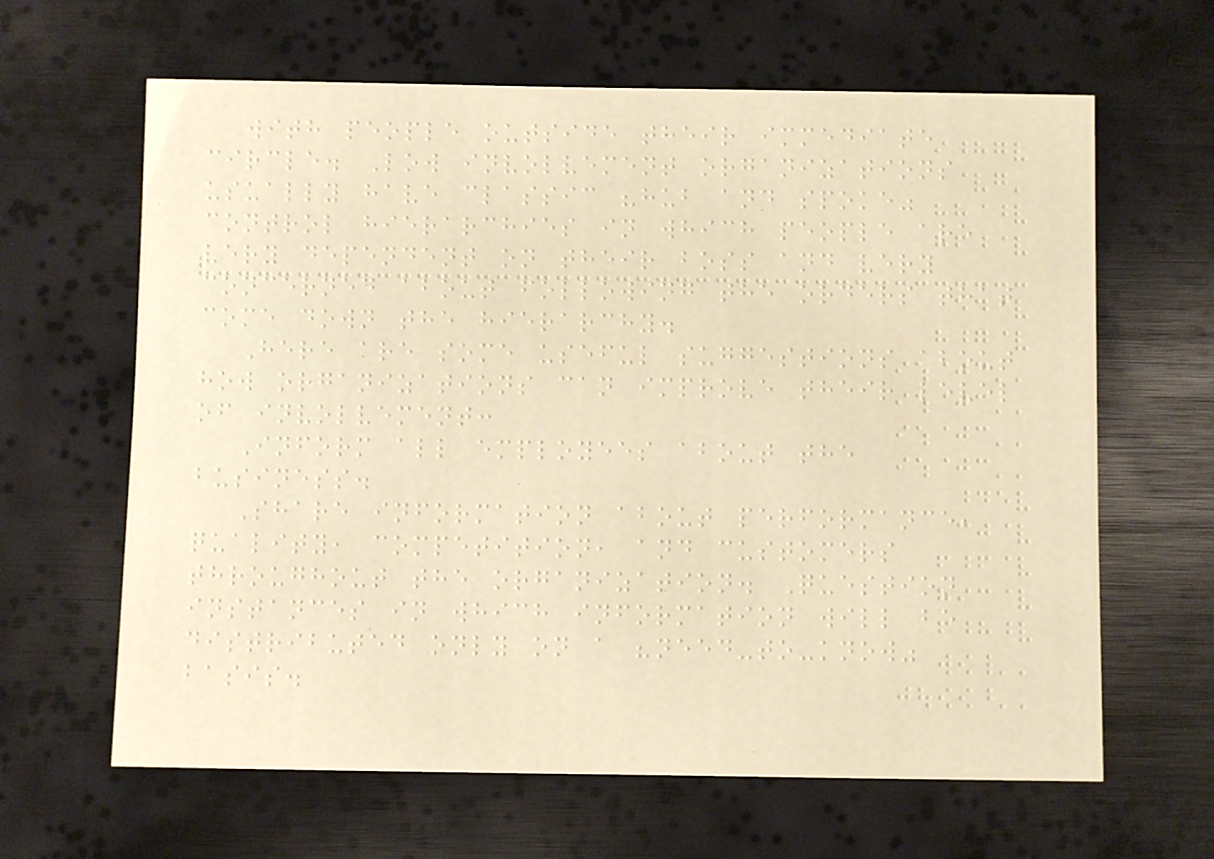with people outside their immediate
circle. Low involvement organizations
usually have classic "hub and spoke"
control hierarchies in which people are
very dependent on their boss and very
concerned about following the orders that
come down the hierarchy.
Here are some useful suggestions about
how organizations can improve their level
of involvement:
Inform all employees about the
business.
Share information about performance,
quality, competition, and customers
throughout the organization. Question
instances in which information will be
distributed only on a "need-to-know"
basis.
